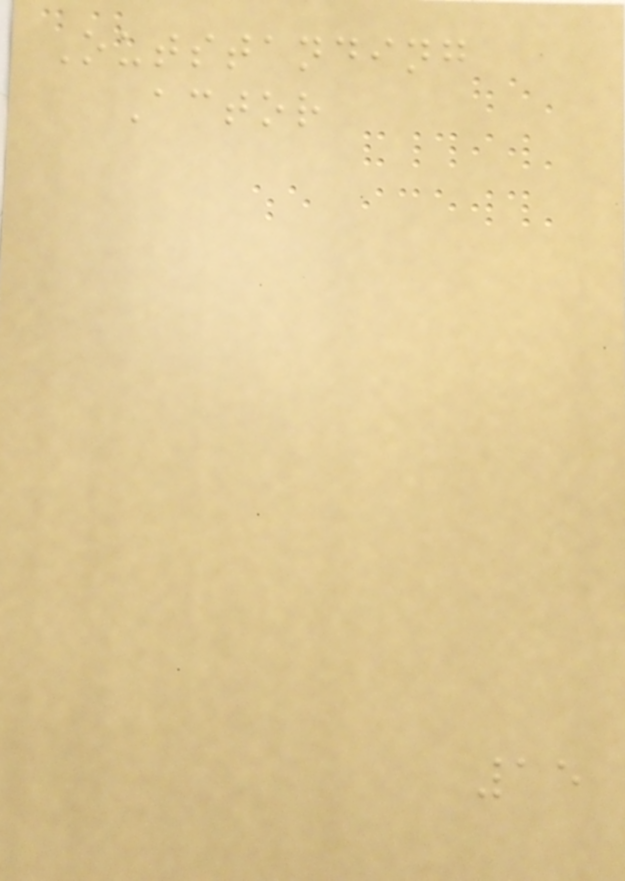Outstanding
Actor
15
